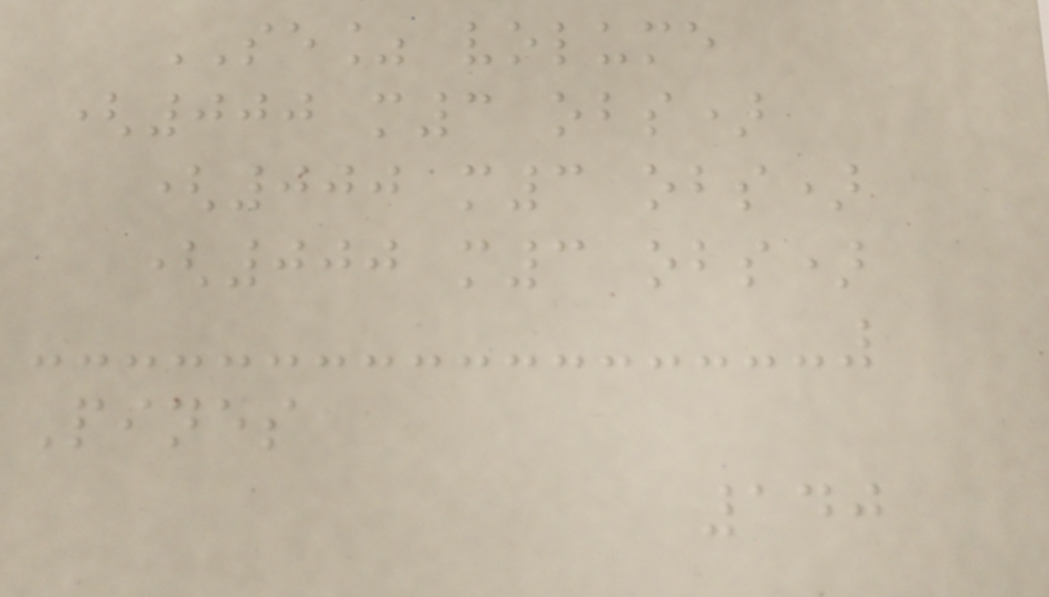SE% volume
(000 m3 obs)
(000 m3 obs)
(000 m3 obs)
Pines
140
